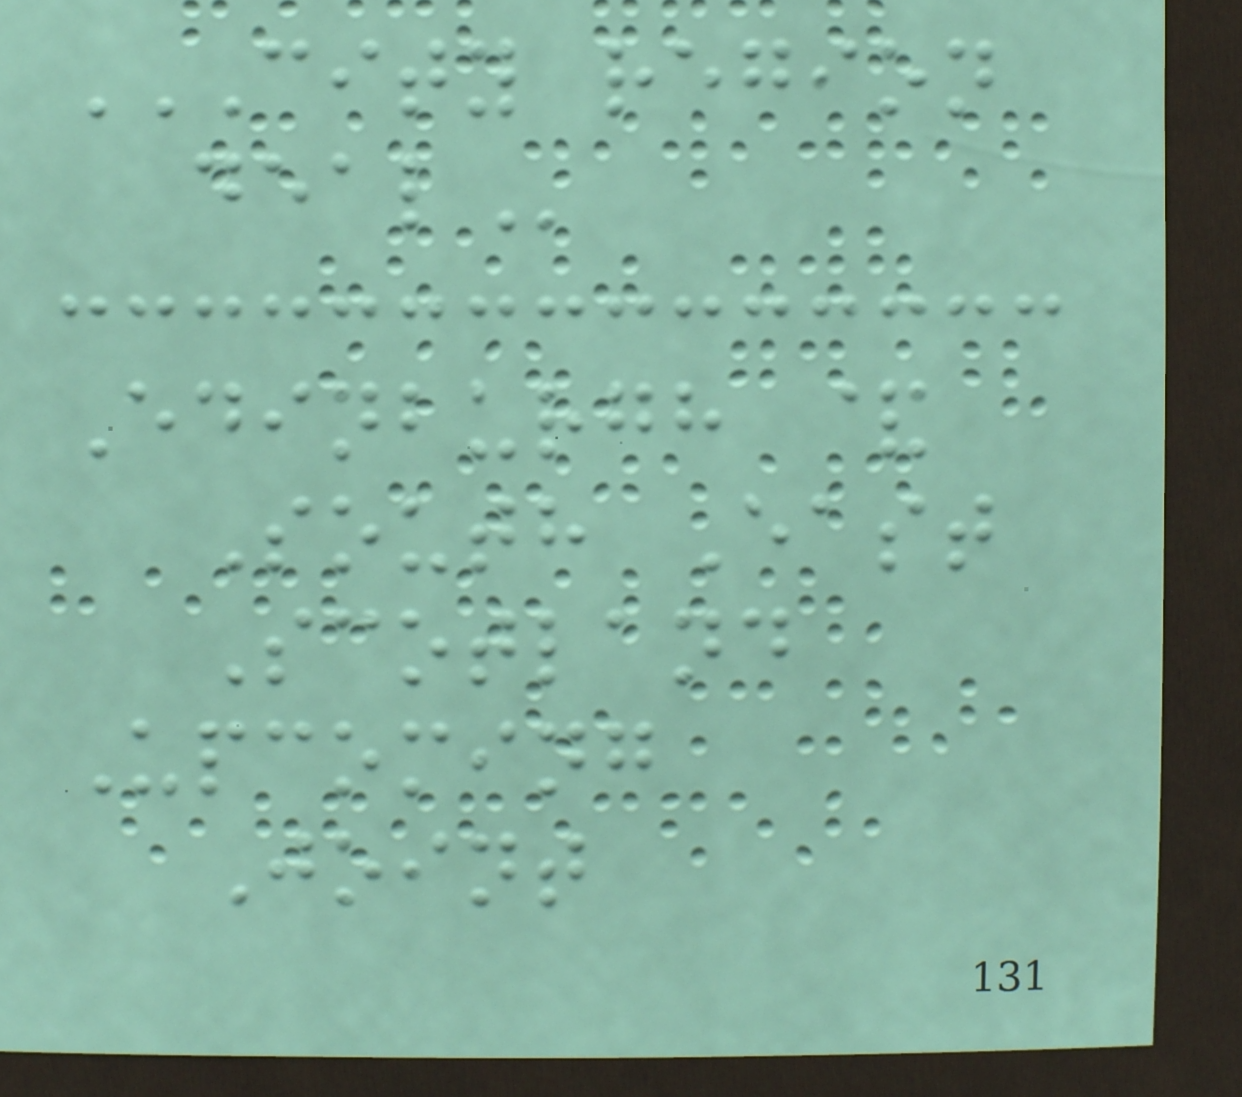CITY REGION
DEAL
Edinburgh &
South East
Scotland
Upcoming
Joint
